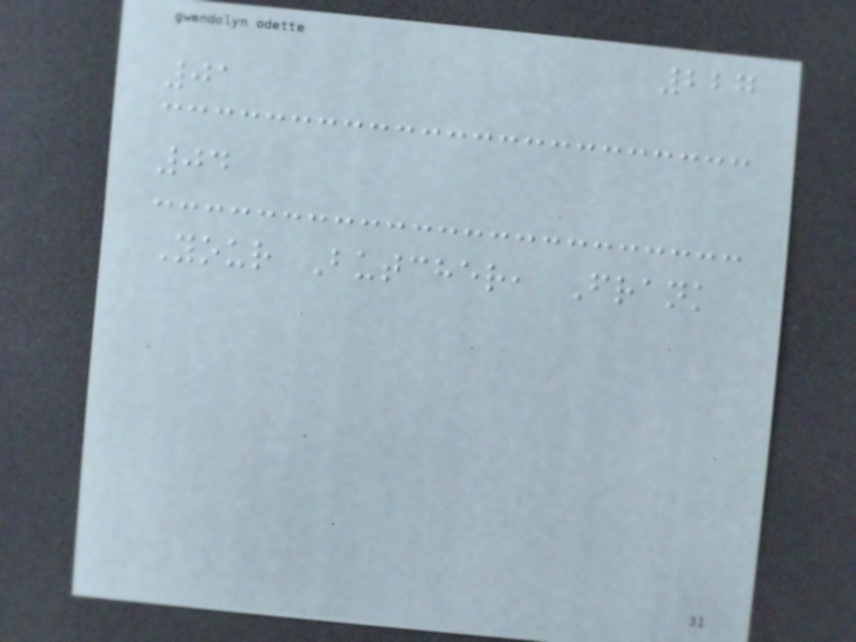227
01
04
Your Butcher, Frank
